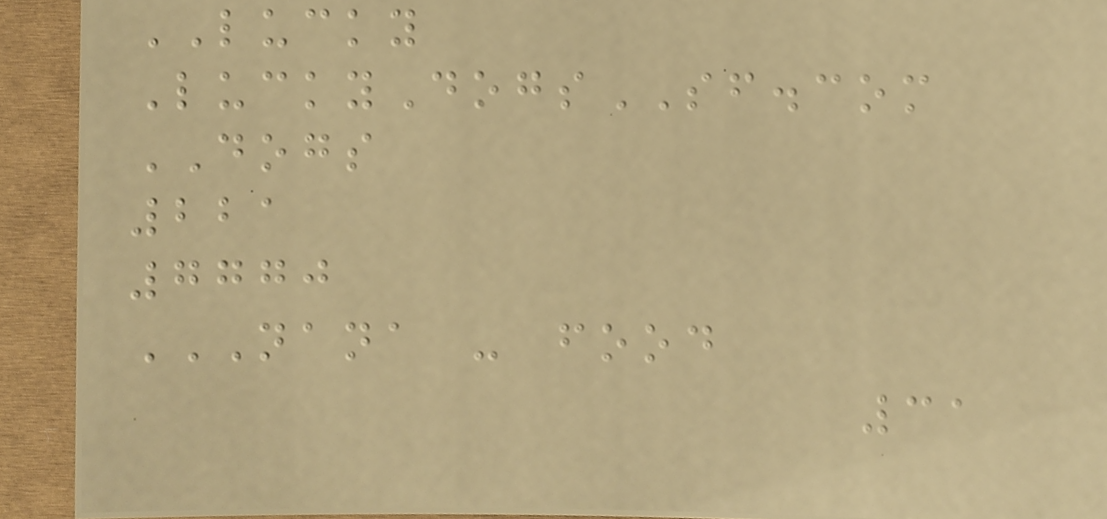LUCKY
LuckyDogsSF.com
DOGS
221
7770
NANA - FOOD
31
